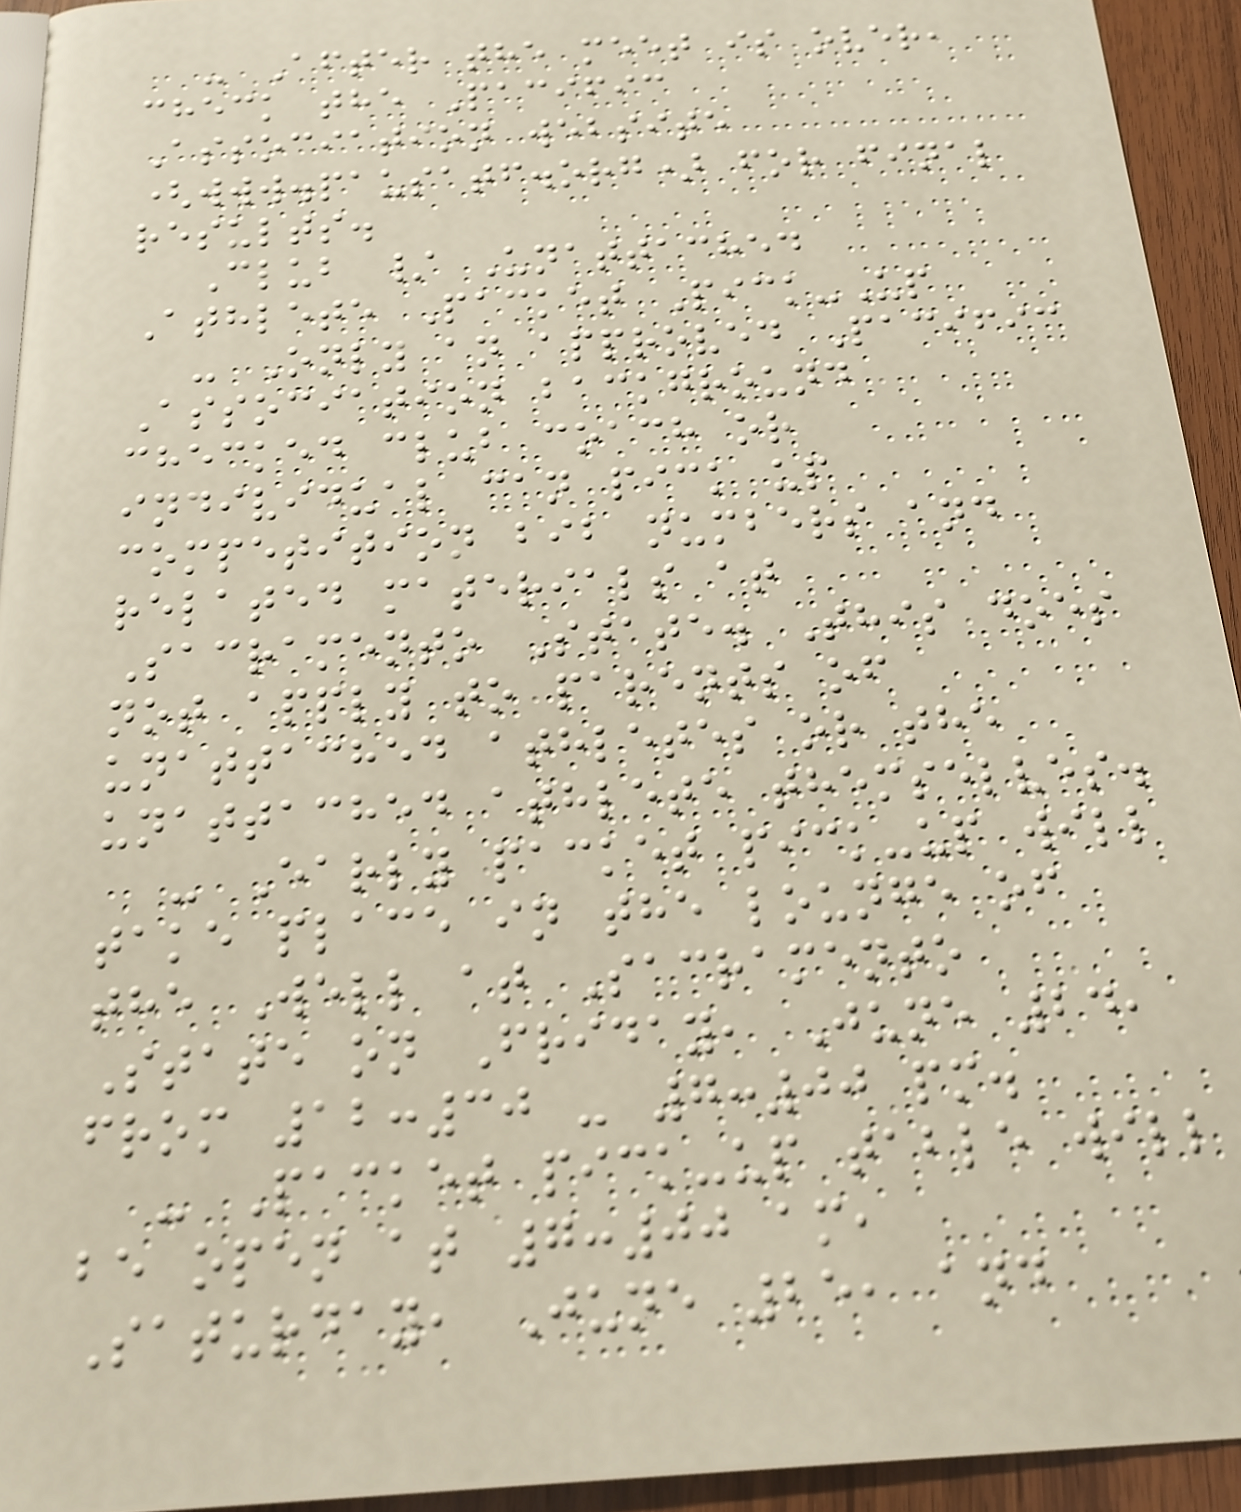- After the meet is over,
check the Pacific
Association website
(www.pausatf.org) for final
results.
Club / Unattached
Athlete Packet Pick-Up
- Only an approved Pacific
Association background
checked club coach or
individual can pick up
competition bib numbers and
related materials at
Sacramento State. This does
not apply to parents of
unattached athletes or the
unattached athlete themselves.
- Early packet pick-up will
take place in the lounge of
the Well at Sacramento
State on Friday, June 24,
from 12:30 - 7:00 pm.
- Packet pick-up table will
be open at 7:00 am,
Saturday, June 25, and
